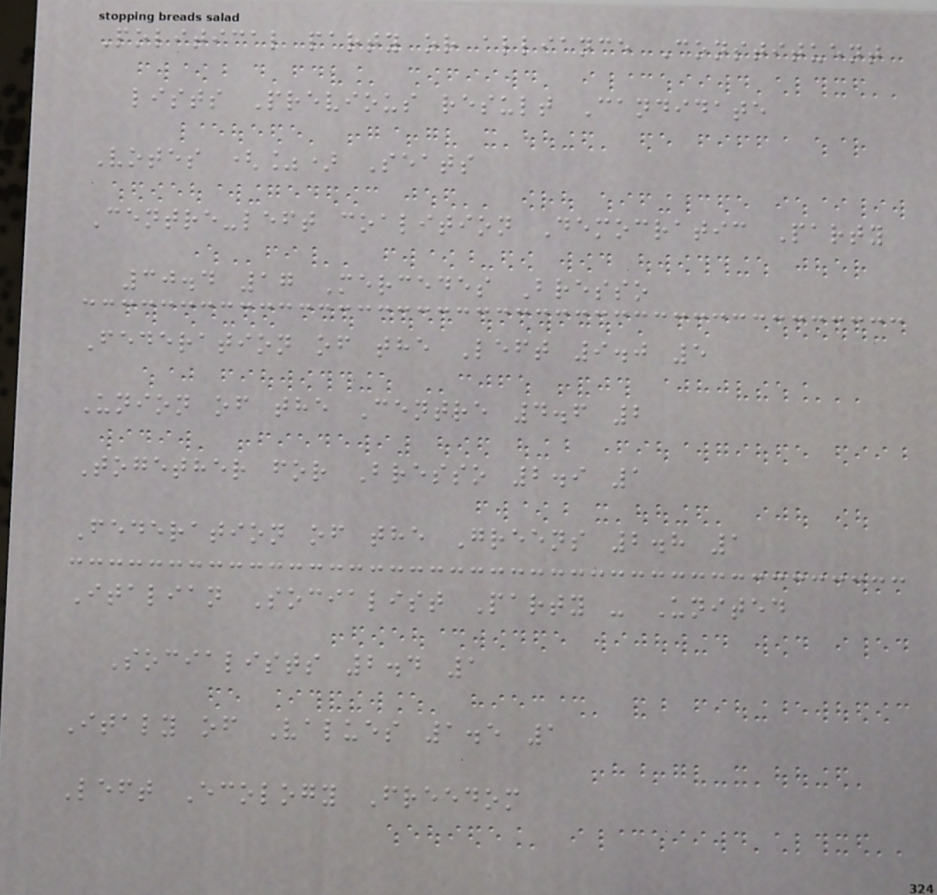Political party or alliance Constituent
lists Previous result Candidate
Votes (%) Seats
Centre-left coalition Democratic Party
30.4 17 Mercedes Bresso
Federation of the Left 9.0 5
Union of the Centre 4.6 2
Together for Bresso 2.9 1
Federation of the Greens 2.8 1
Italian Socialist Party - United
Socialists 2.4 1
Italy of Values 1.5 1
Left Ecology Freedom
